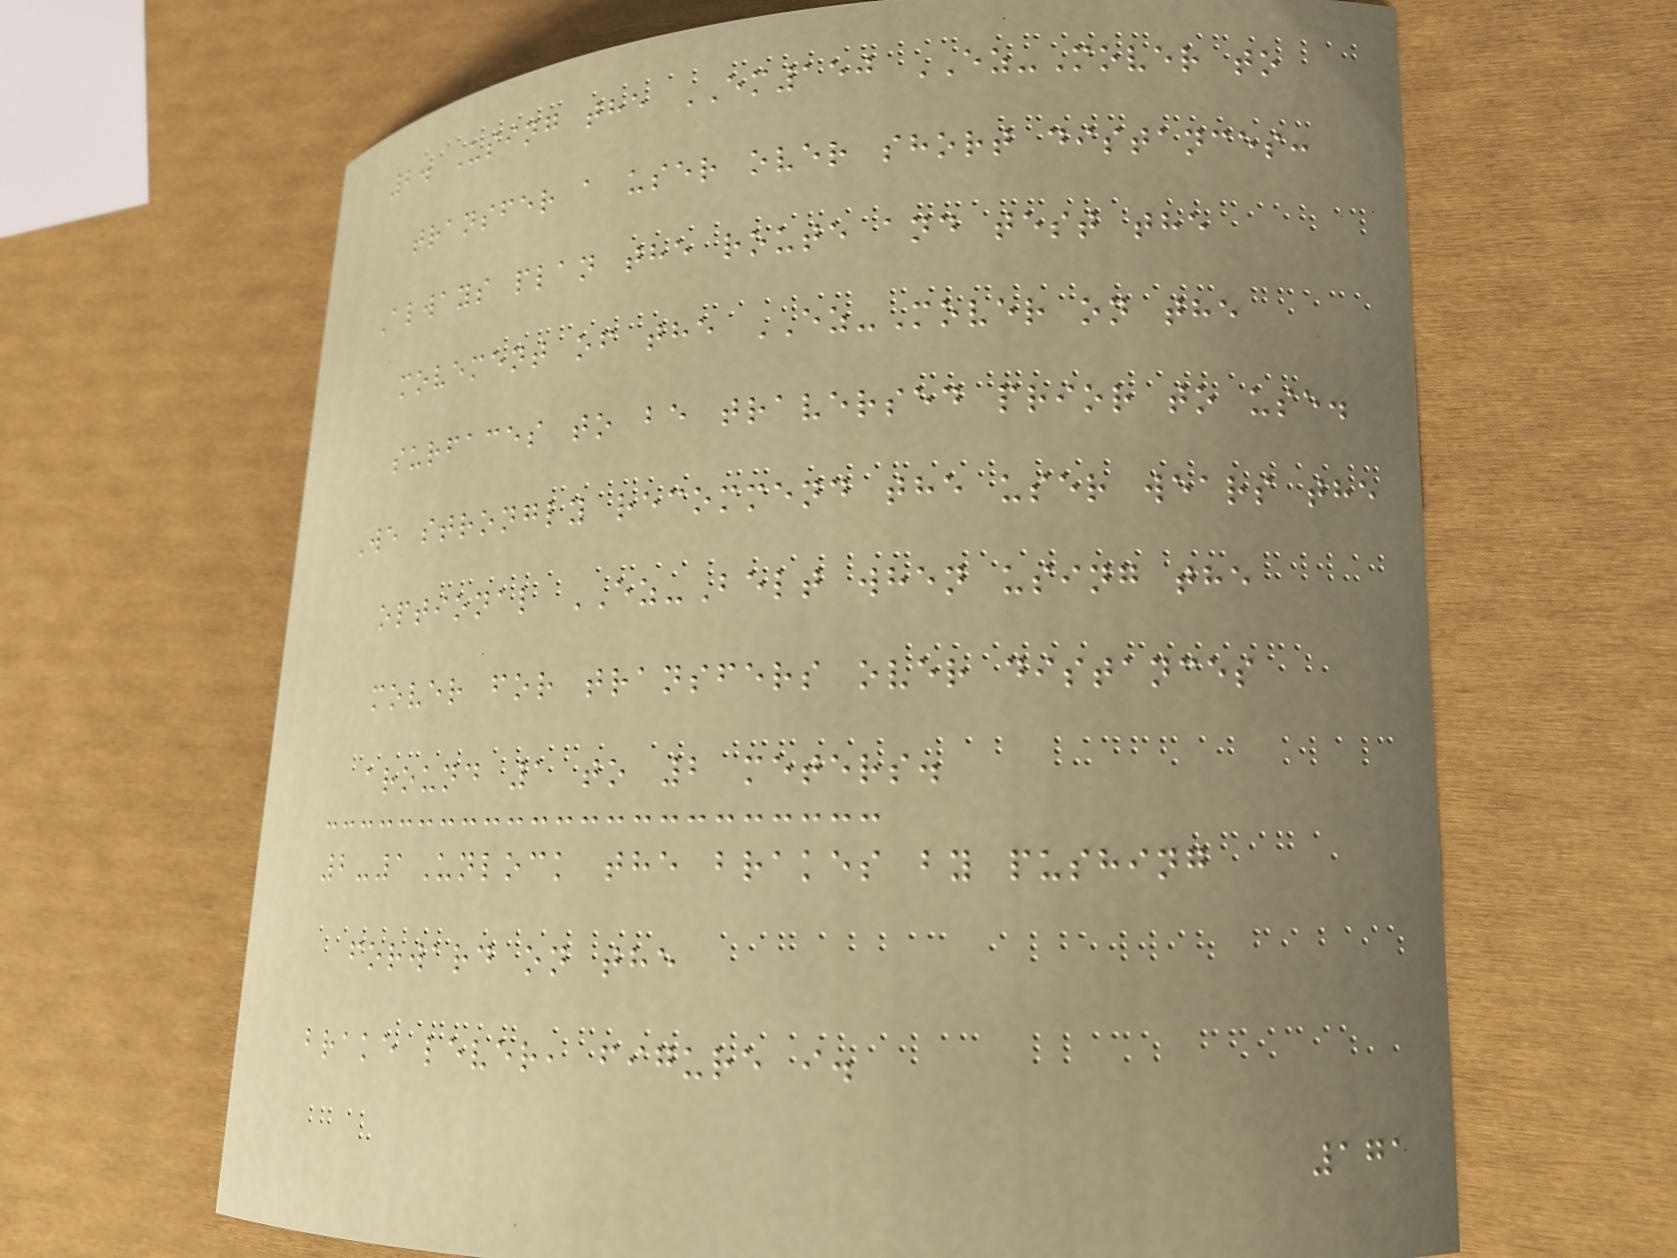2. Using the EM150 EZ-Mover to
transfer a user over short distances:
Always plan the route and test the
movement of the EZ-Mover on the
surfaces to be traversed prior to use.
We strongly recommend the user wears the
optional EZ-Belt when using the
mover for transfers over distances
around 1 to 2 meters.
2-1Unlock the brakes by pushing
forward on the
brake lever, figure i.
171
